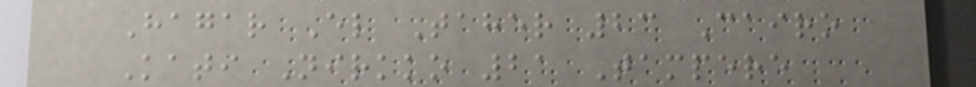Hagar El Taher 23 Cairo
Kati Nirkko 21 Tampere
